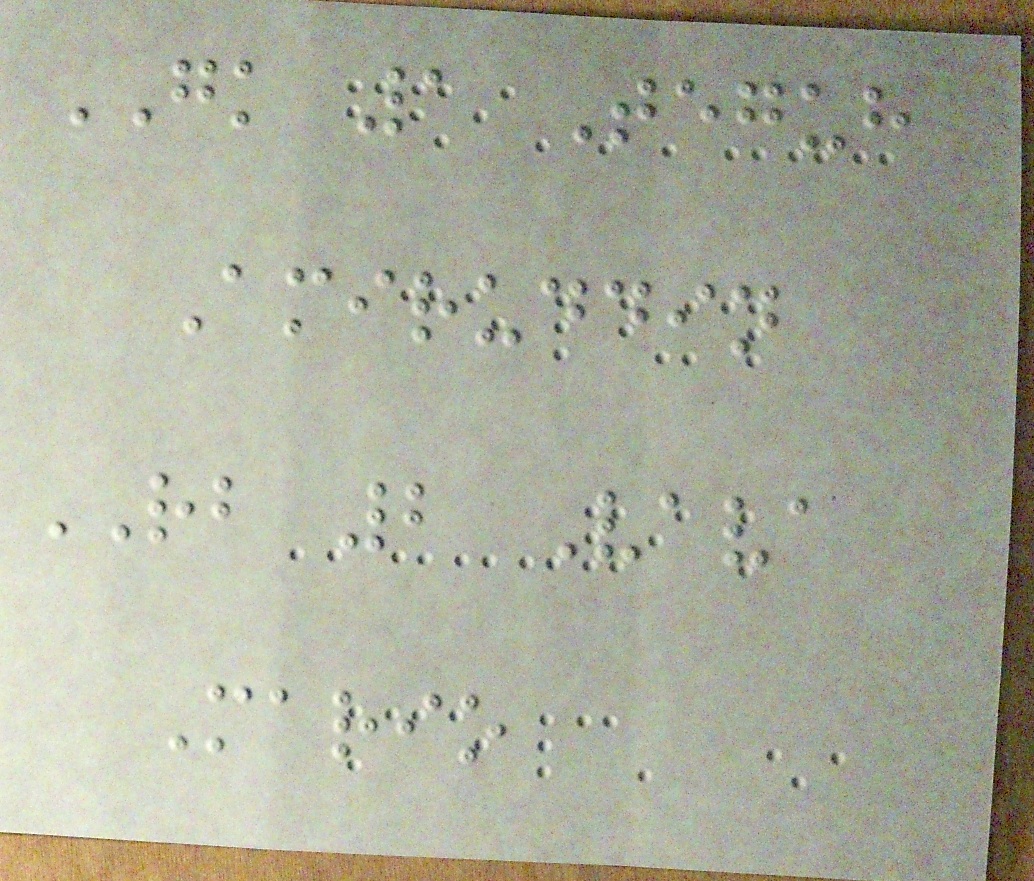GK 1 Teguh
Amiruddin
RB 2 Vava
Mario
